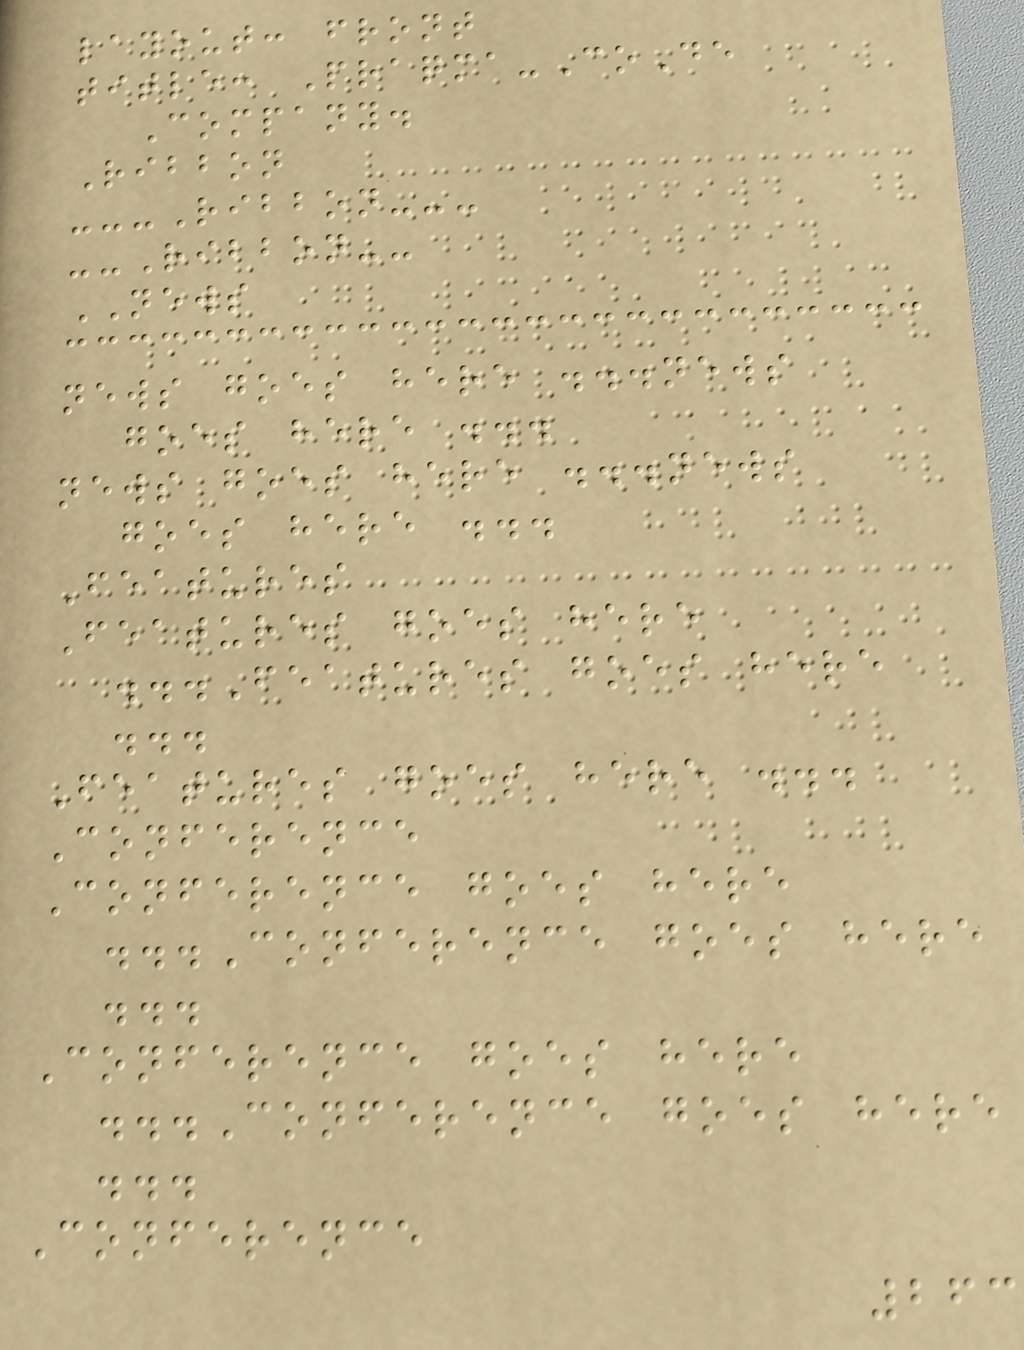layout: front
title: Praqma-CoDe
Company.
Ribbon
---Ribbon---
--Ribbon--
NEWS
news goes here ...news
goes here ...
news goes here ...news
goes here ...
Features
Features goes here
...Features goes here
...
Features goes here ...
Conference
Conference goes here
...Conference goes here
...
Conference goes here
...Conference goes here
...
Conference
263
